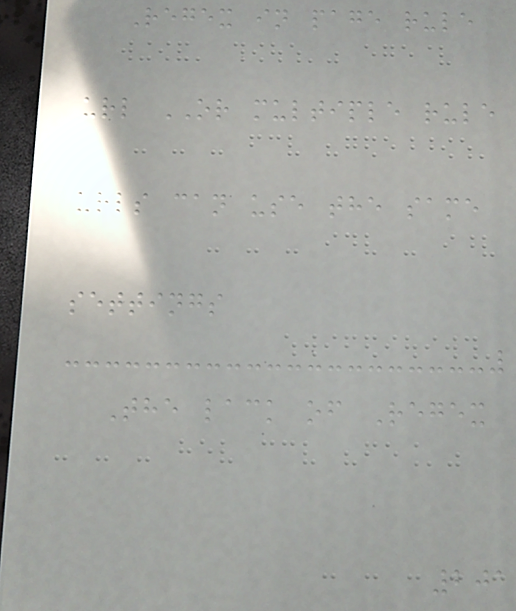Regex in page rule
url OR multiple rule
urls can use the same
settings
The lack of Regex
201
